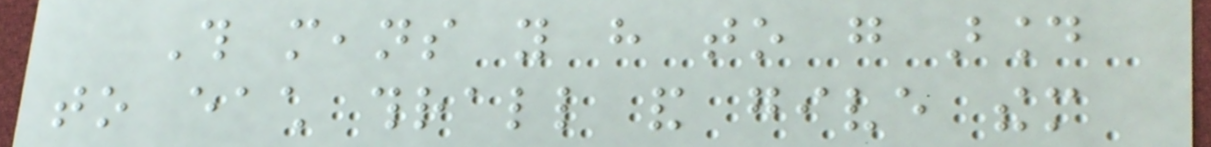This means you have to go around
to each thrall and give them
